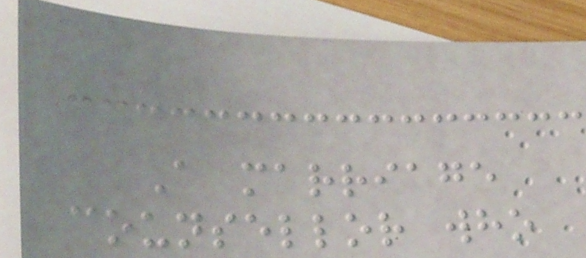A marriage
counsellor who
